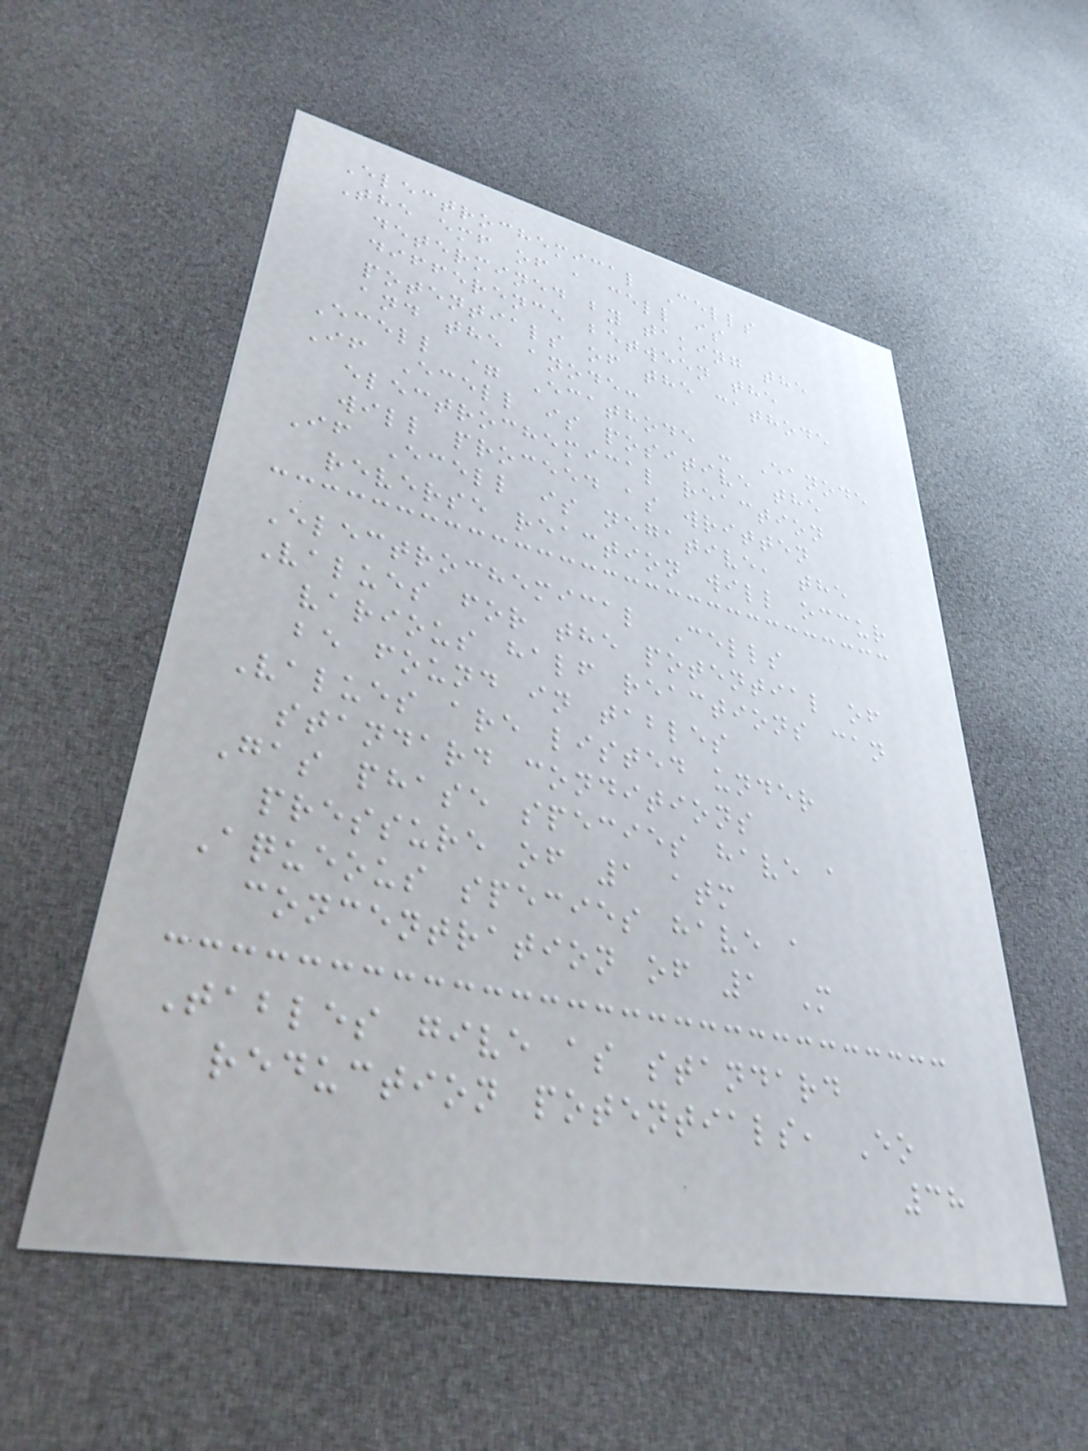Electrochemical Cells
The emf of a cell is
determined by taking the
difference between the
potentials of the cathode
and the anode:
Ecell = Ecathode - Eanode
If Ecell is positive the
electrochemical reaction
will proceed as written
If Ecell is negative, the
reverse reaction will occur
Electrochemical Cells
Values for the potential of
various half reactions can
be found in tables
Values are listed under
standard conditions
Gas phase species have a
pressure of 1 atm
Aqueous species have a
concentration of 1 M
Tables give as standard
reduction potentials, Eo
38
